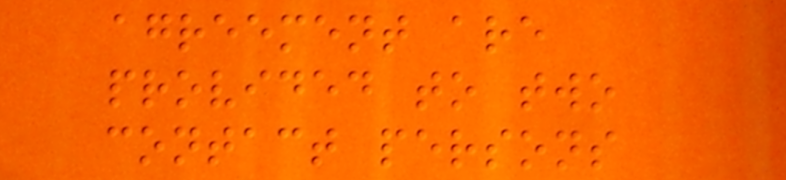agreement are
provided to two
contact persons
